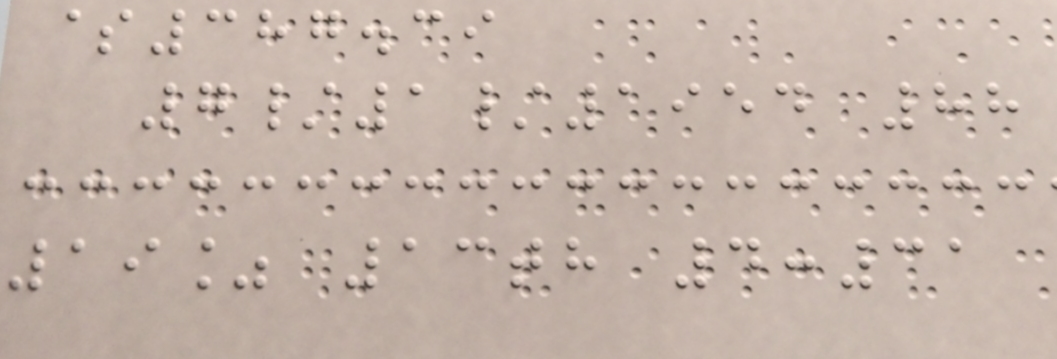$387.39
7/1/1954 88
19% 13th 4:31
